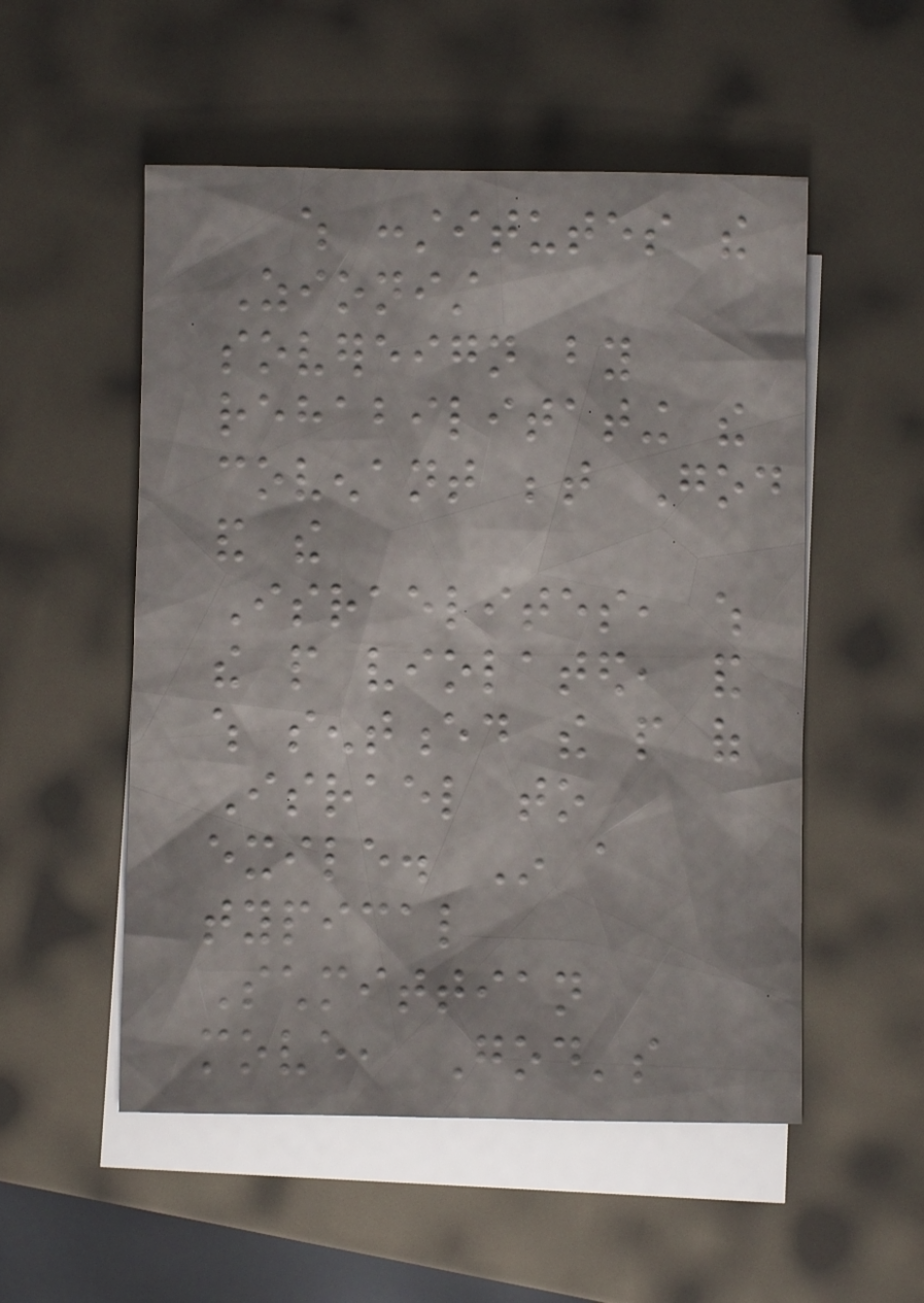which constitutes the
Zionist
sovereign by
rehabilitating the
covenant between God
and the
Israelites, which
the people violated, and
which sentenced the people of
Israel to
exile. In a
typical
Schmittian
move, God's
